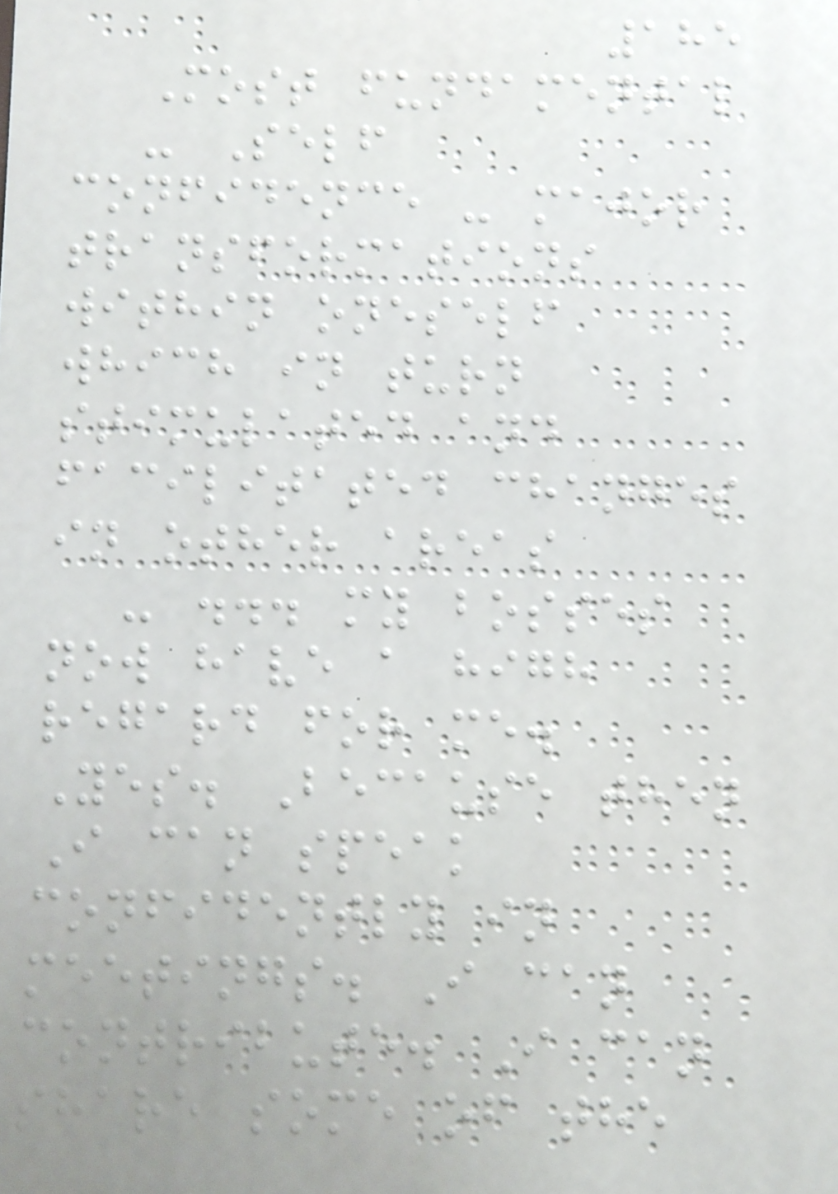185
Most fundamental
- Self
confidence - major
transformations
within oneself
which in turn
stimulated and
facilitated changes
in other areas
- ... my bosses
now have a high
regard for me.
Yes. Because then
I can speak
confidently in
meetings. I can
contribute. I can
share some of the
